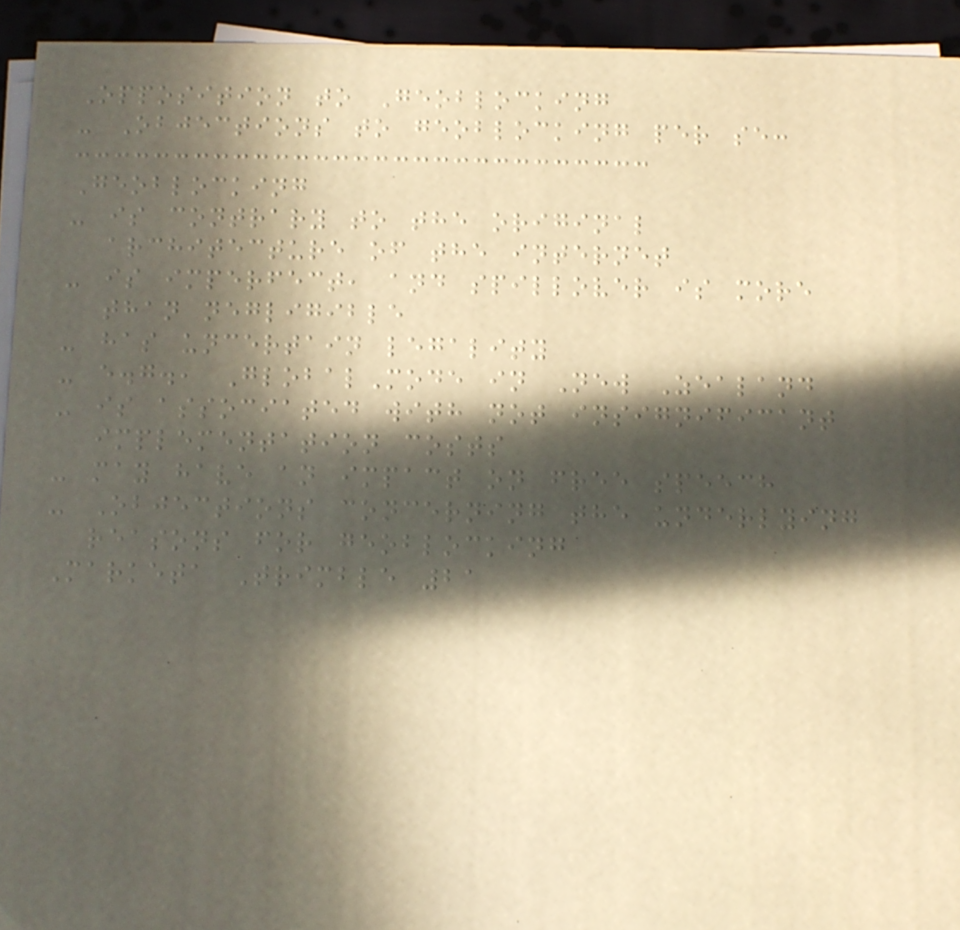Opposition to Geoblocking
- Objections to geoblocking per se:
Geoblocking
- is contrary to the original
architecture of the internet
- is imperfect, and spillover is more
than negligible
- has uncertain legality
- e.g., GlobalMode in New Zealand
- is associated with not insignificant
implementation costs
- may have an impact on free speech
- Objections concerning the underlying
reasons for geoblocking
Marketa Trimble 21
